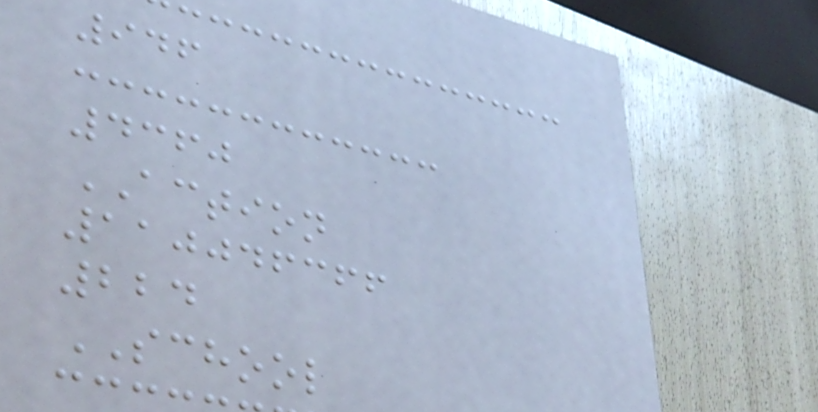946
4360
ACTION
110046366
224
SCHOOL
